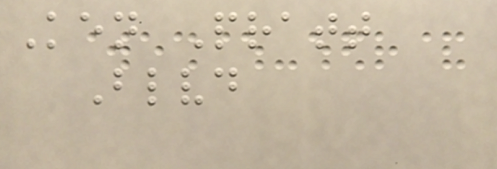Ken Pratt
Blvd
